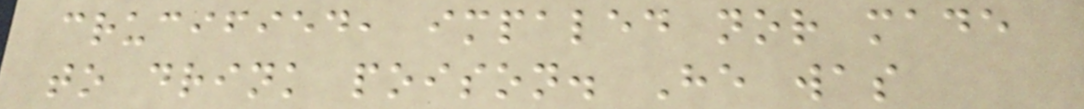crucified, impaled nor made
to drink poison. He was
